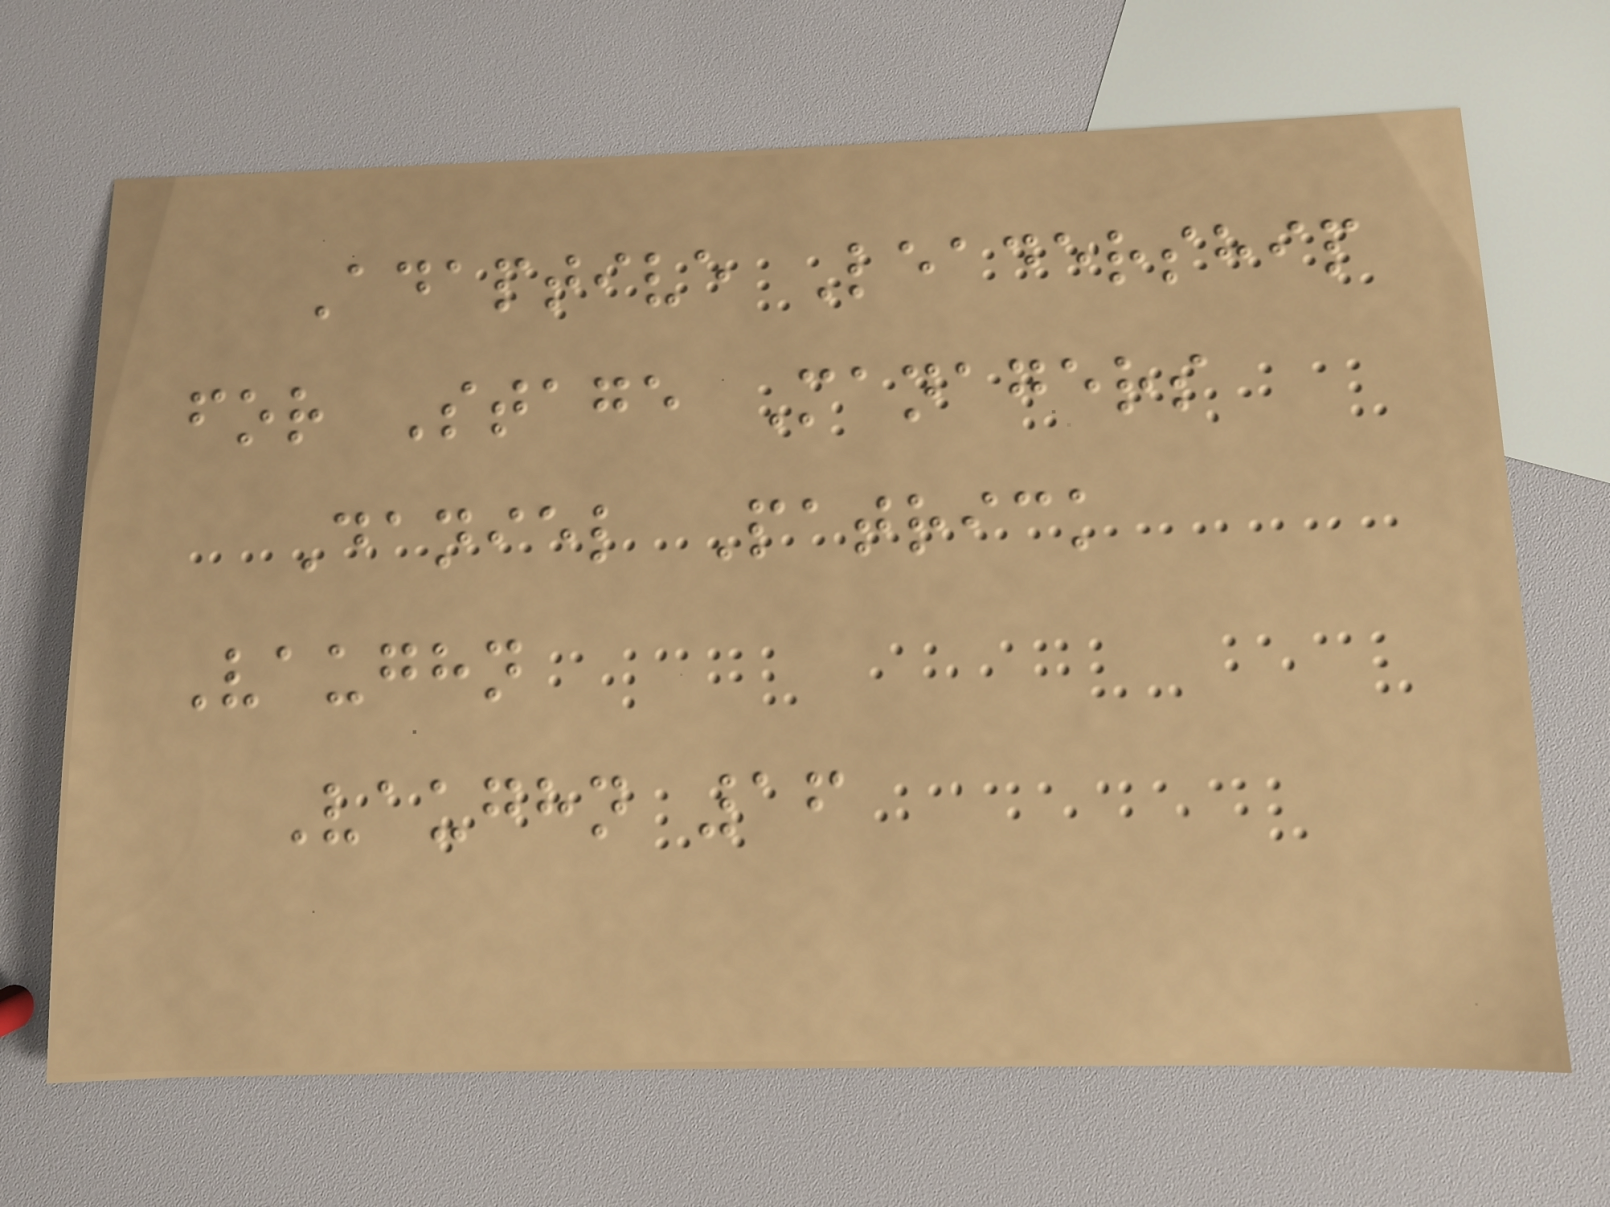Adaptive Leadership
for Stage Managers
Daniel Patrick
Vaughn
Vaughn 16
